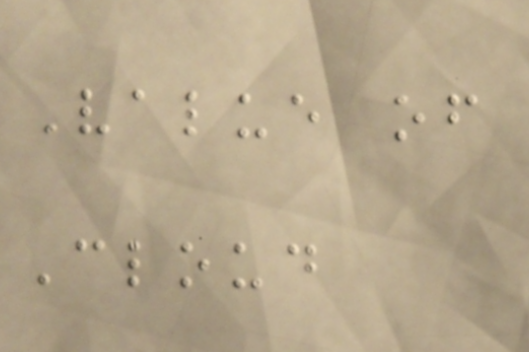Value of
Cloud
